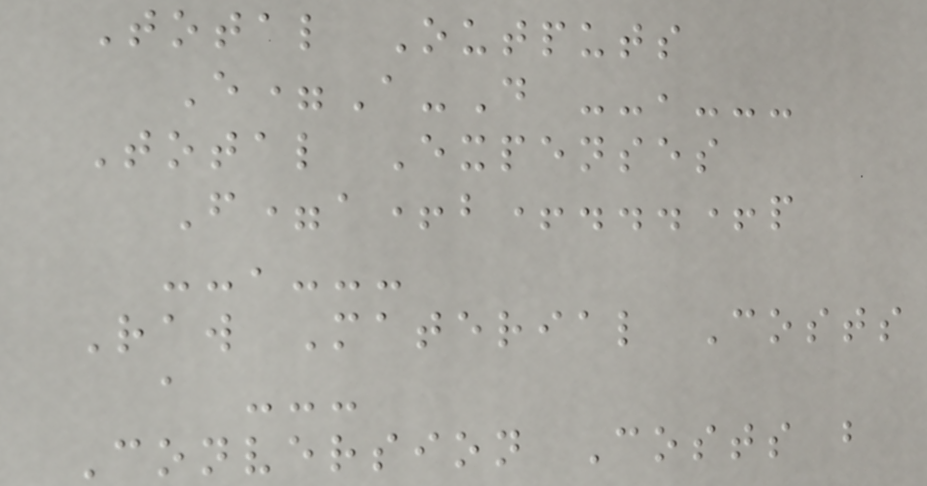Total Outputs
E=A-D --,---
Total Expenses
F=a+b+...+p
--,---
Raw Material Costs
a ---
Conversion Costs b
